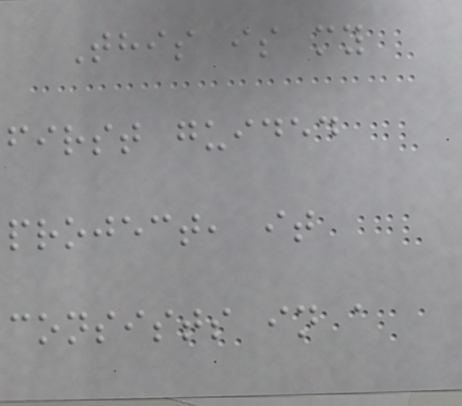This is my
first guided
project, it
consists in a
